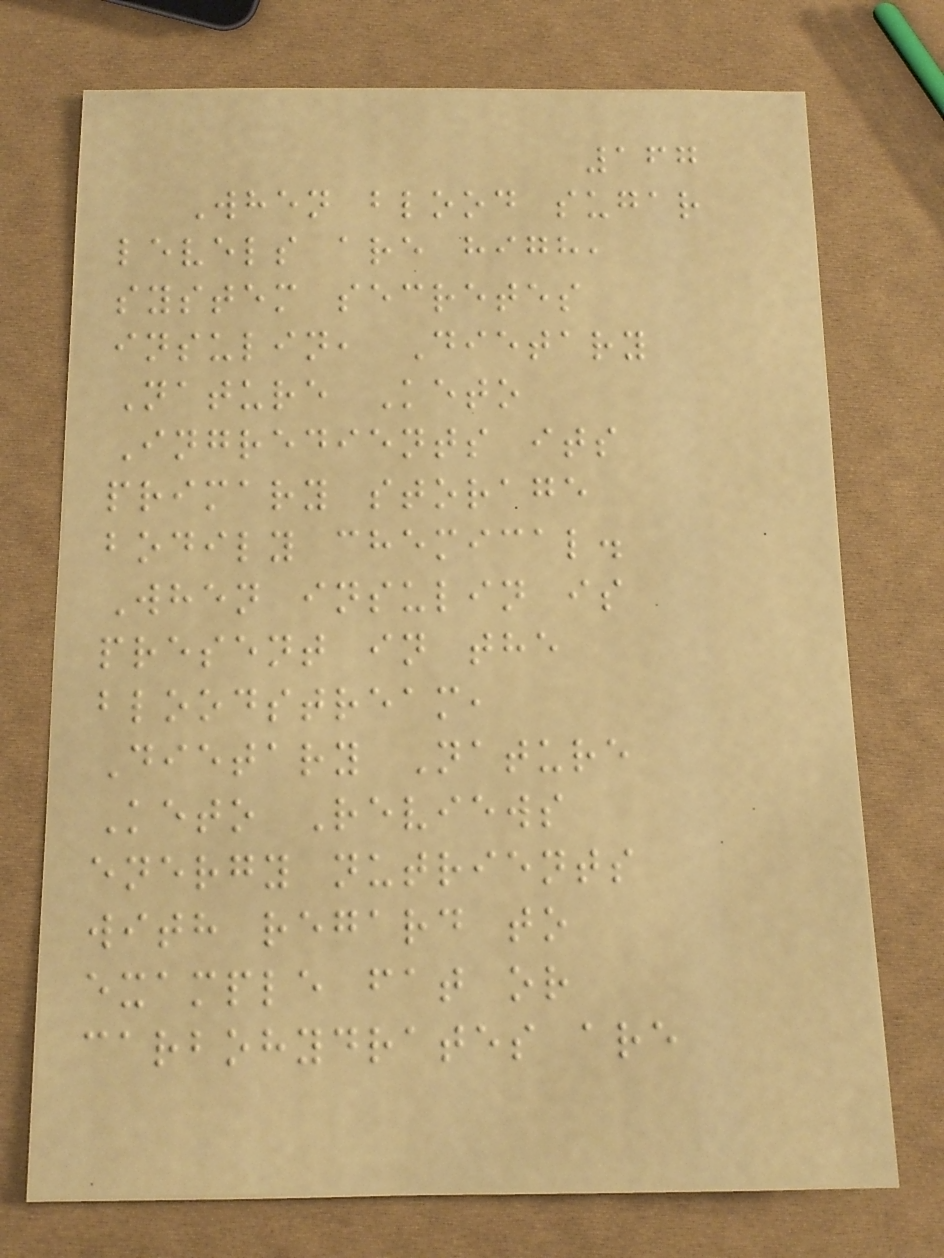167
When blood sugar
levels are high,
system secretes
insulin, Dietary
Nature Keto
Ingredients its
primary storage
bodily chemical.
When insulin is
present in the
bloodstream,
Dietary Nature
Keto Reviews
energy nutrients
with regard to
example fat or
carbohydrates are
